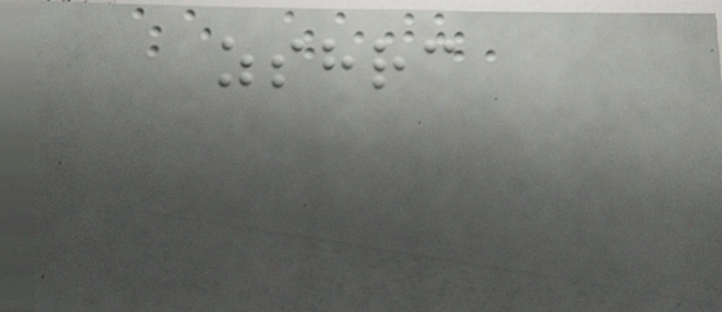zshrc
